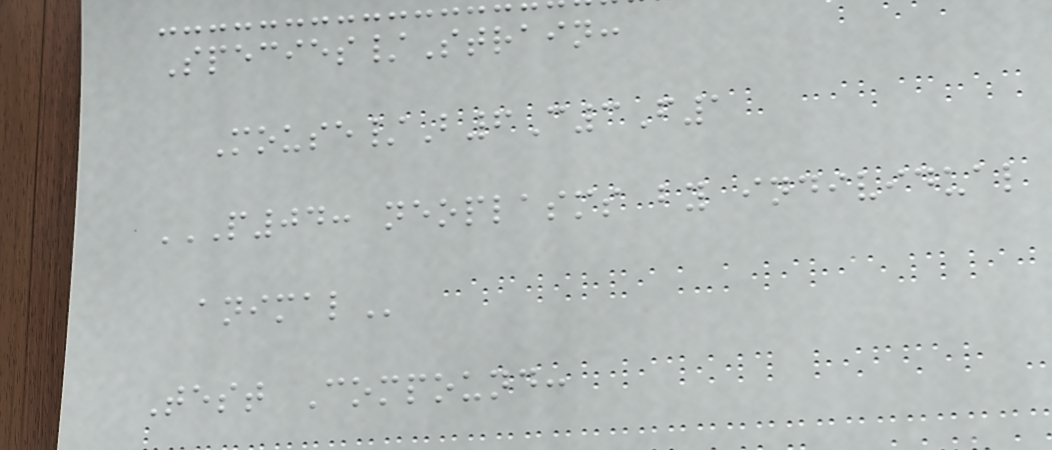Species/Strain:
Mouse/B6C3F1
P04: NEOPLASMS BY INDIVIDUAL
ANIMAL
Test Compound:
